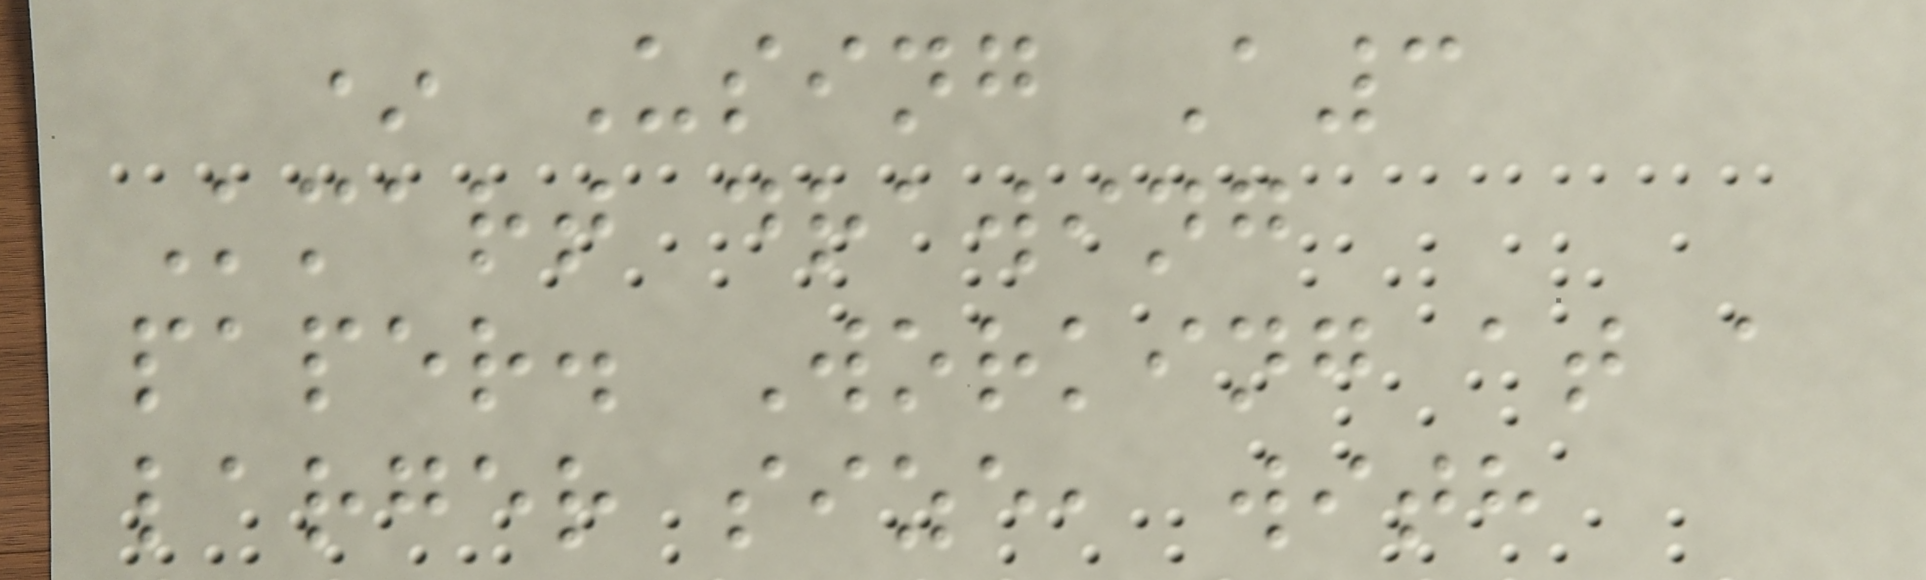* Using A3
Kmart drawing
paper. Working at a
larger size, with
